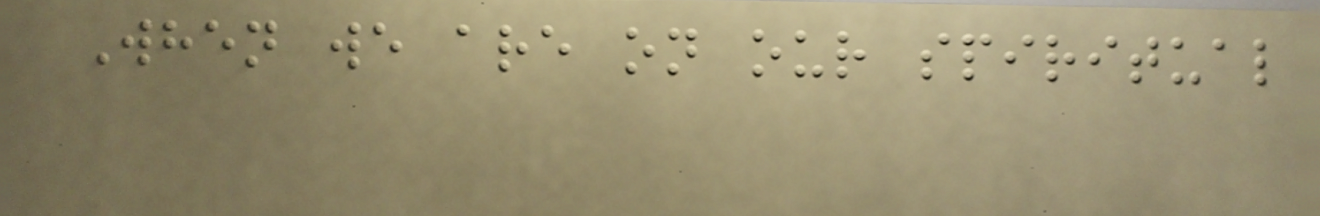When we are on our spiritual
